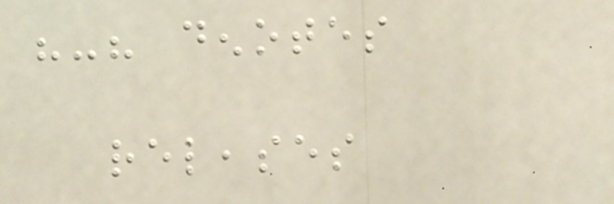"-" denotes
releases
